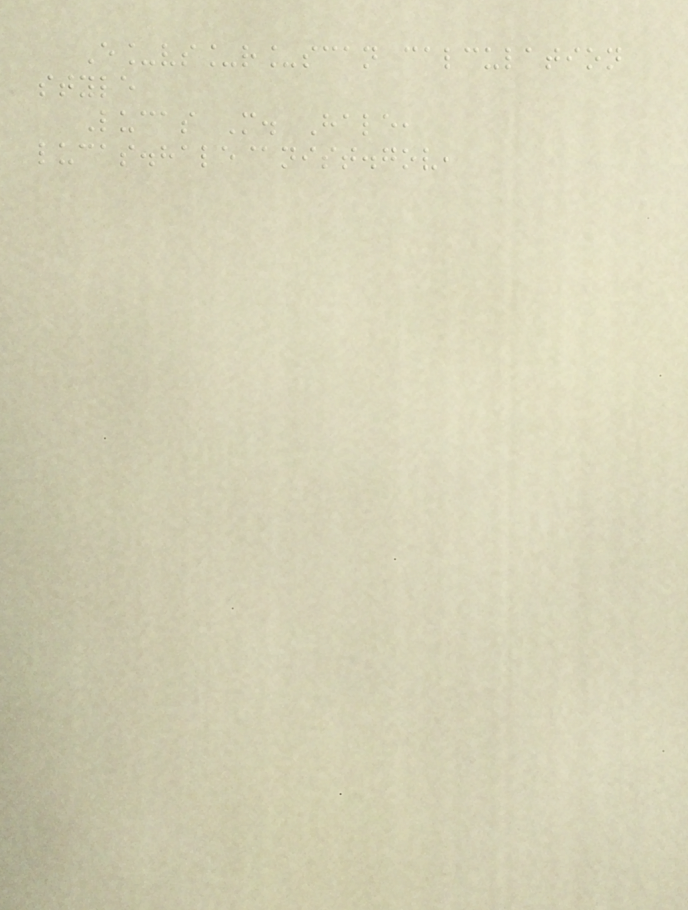E_vs_r_scan calculation
style
Lucas M. Hale,
lucas.hale@nist.gov,
